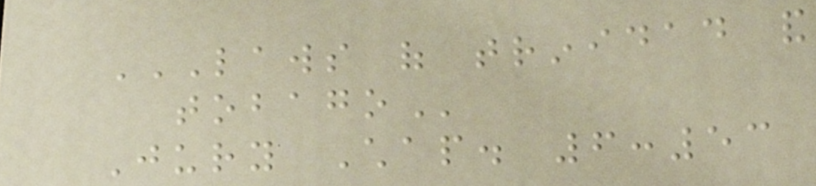LAWS OF TRINIDAD AND
TOBAGO
Jury Chap. 6:53
